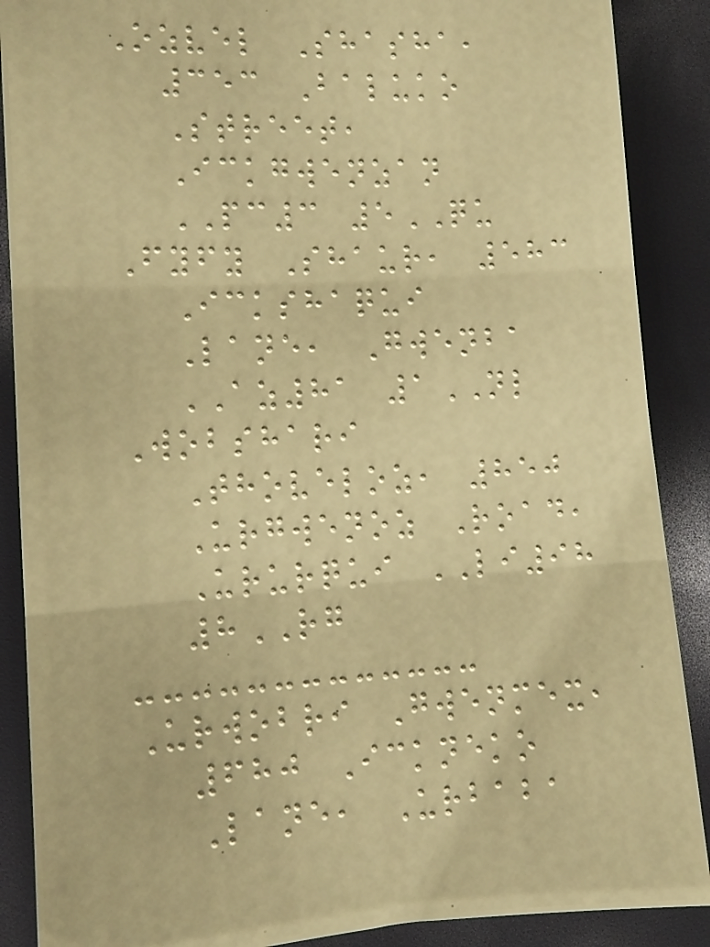Ozvel Shasha,
353 Baluko
Street,
Ickgwenzan
PC3 5QU
Fyfy Shaur, 583
Ickshaqui
Lane, Gwenba
AZ81 1NL
Wobshari
Thoveloz, 850
Urgwenoz Road,
Ururqui LI98
8RG
Urwobri Gwenmex,
680 Ickneko
Lane, Urbaba
